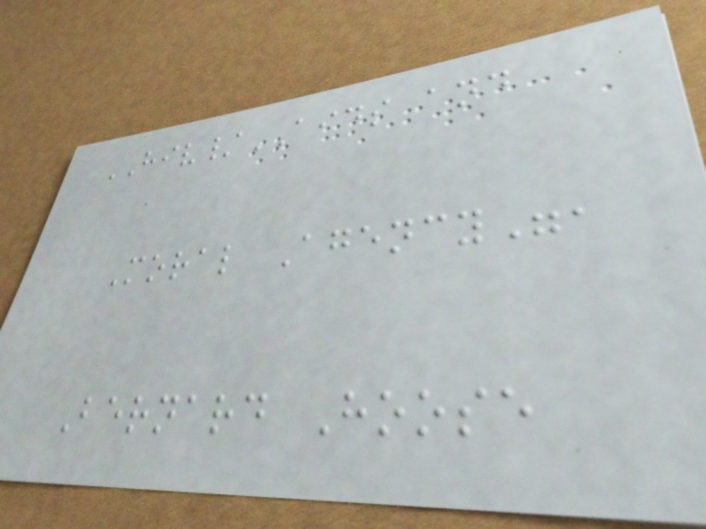HIV/AIDS and
Moral Agency",
Bernard Hoose
